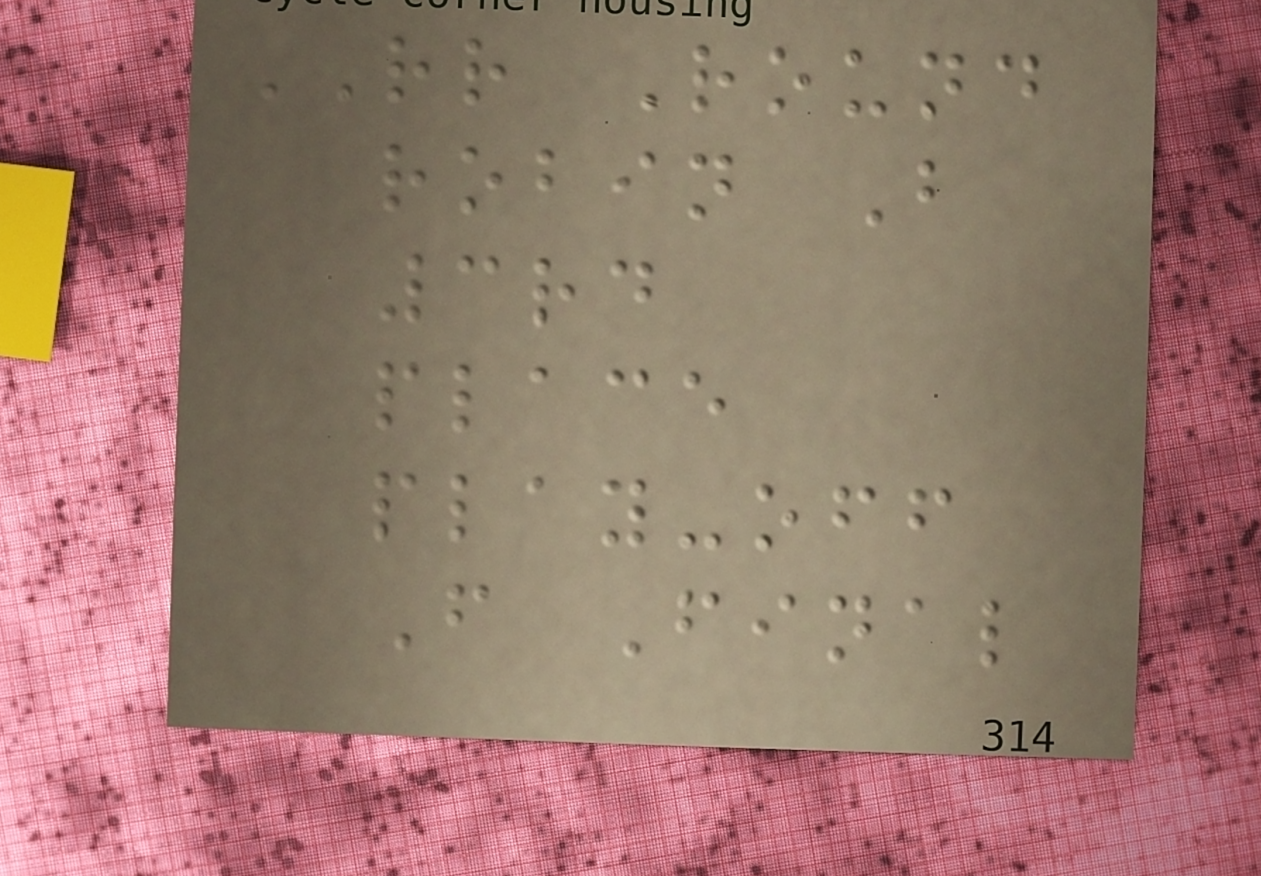RR Round
robin B
3rd
place
play-off
F Final
